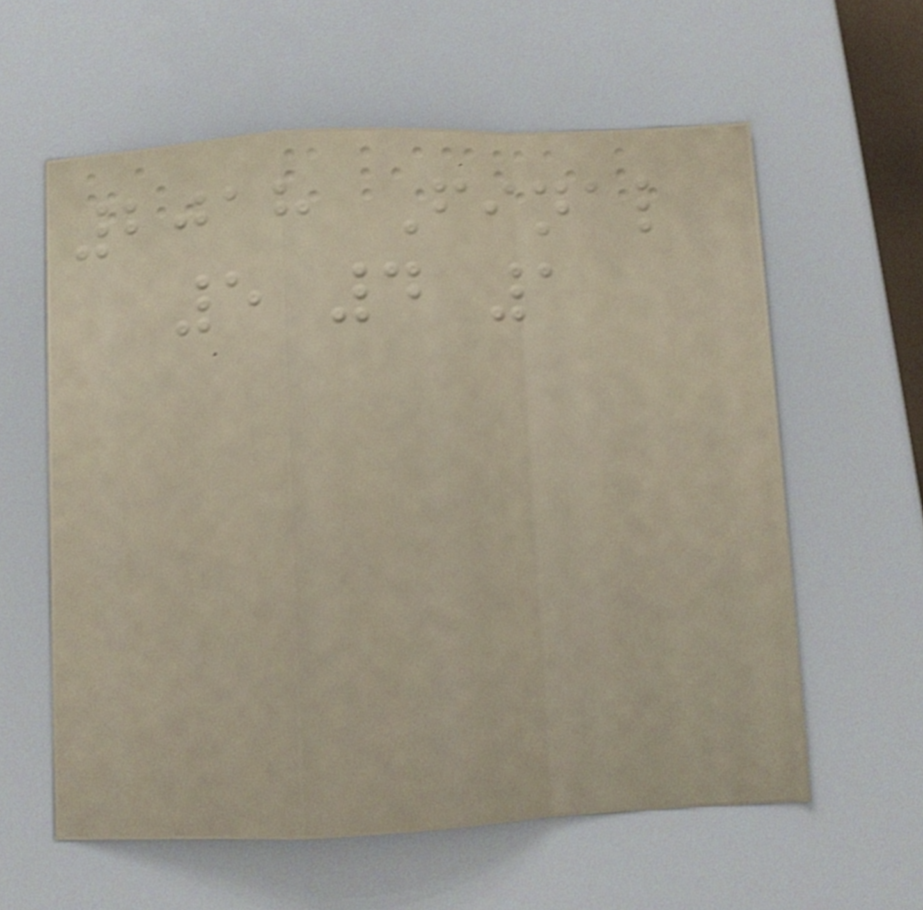2018 Final
5 4 1
